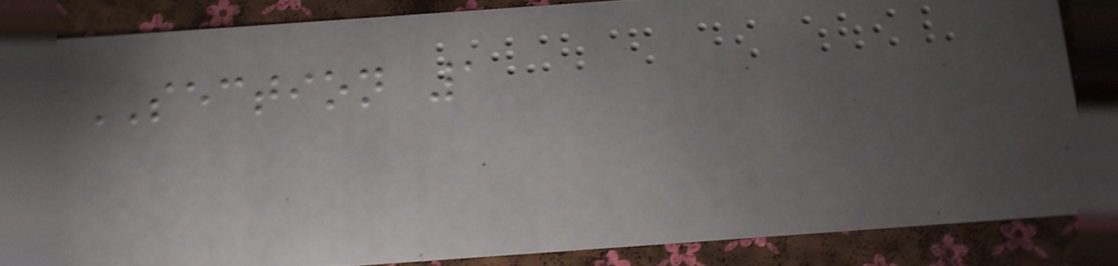SECTION 1
